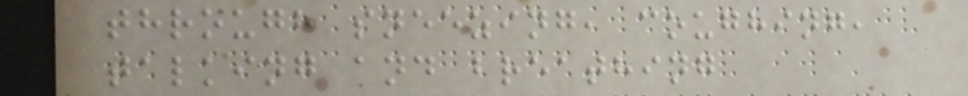through sneezing, coughing,
talking and breathing
